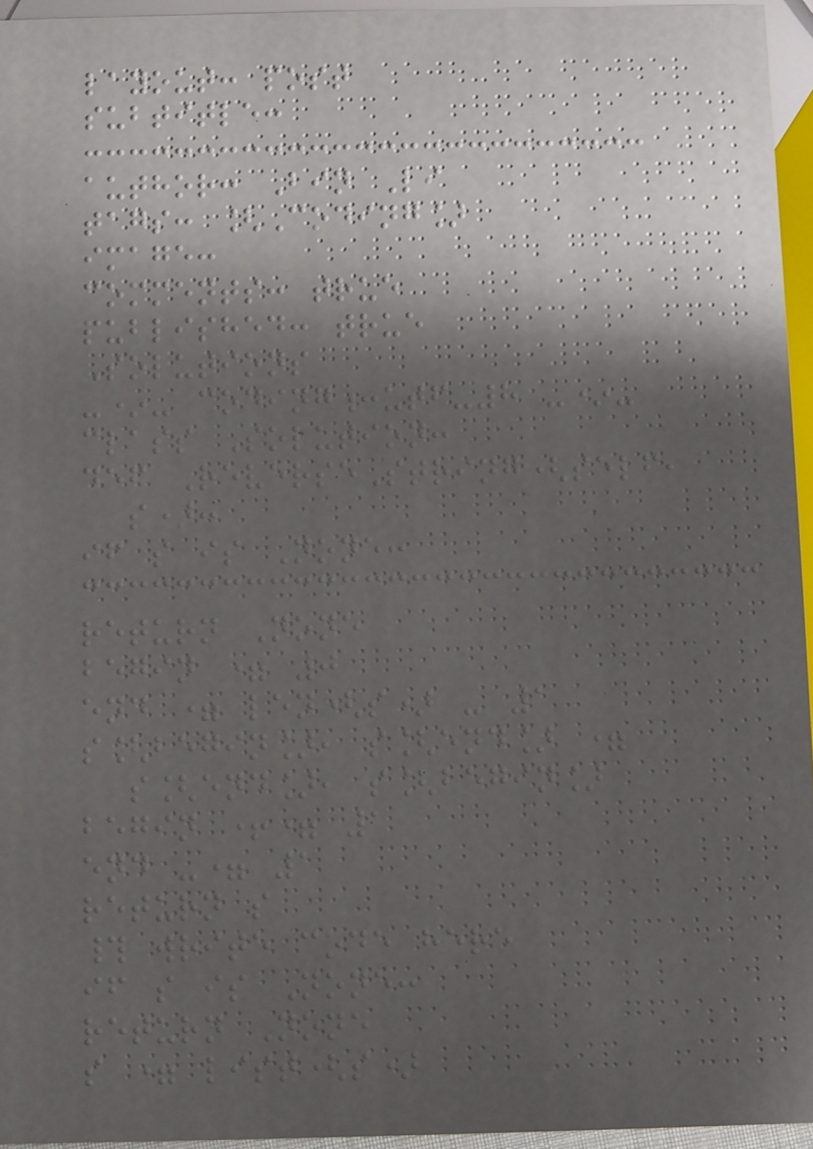layout: post
subtitle:
author: Bin Li
tags: [Coding]
image:
comments: true
published: true
Solutions
-*- coding:utf-8 -*-
class Solution:
def ReverseString(self,
s):
if s is None:
return None
begin = 0
end = len(s) - 1
s[begin], s[end] =
s[end], s[begin]
begin += 1
end -= 1
return s
# write code here
if s is None:
return None
s = list(s)
